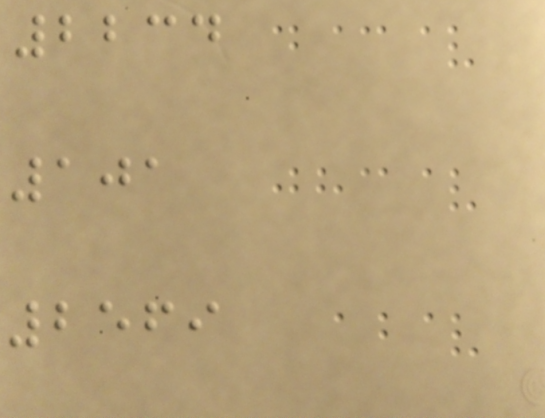2234
101
2569
